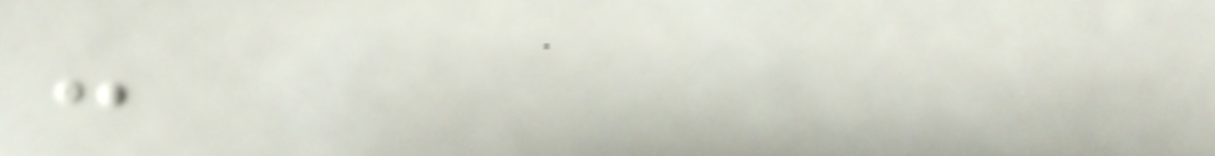-
